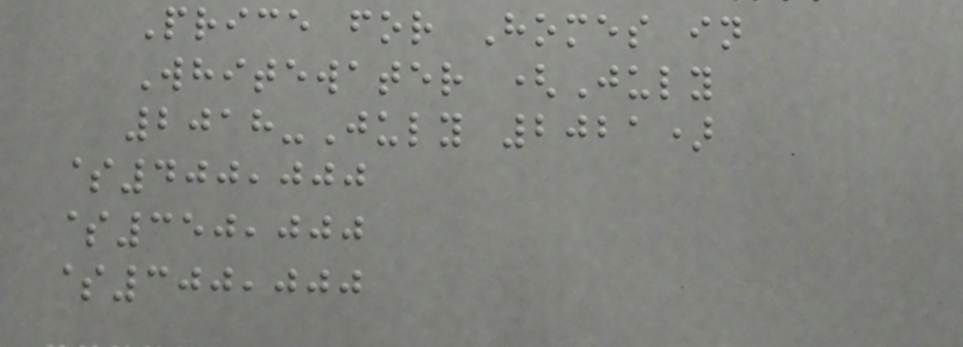Price for Homes in
Whitewater (July
2018-July 2021)
$400,000
$350,000
$300,000
